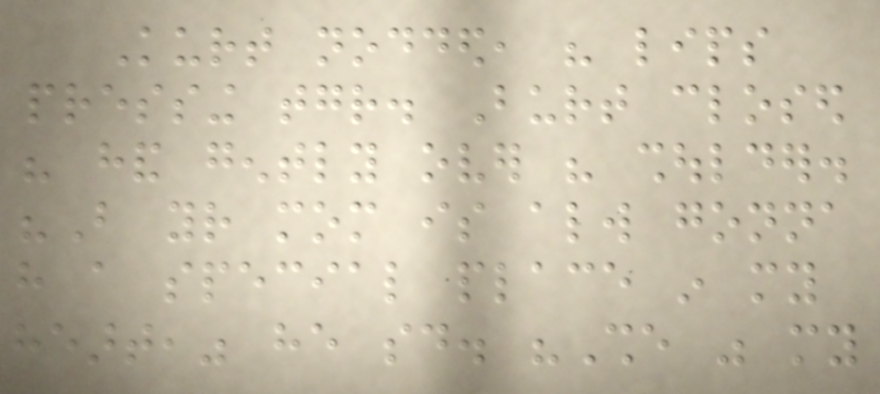Kurt nodded, his lips
pressing together. Burt closed
his hand gently over his shoulder.
"But your mom is always gonna
have a special place in my
heart," he said. "She was my
